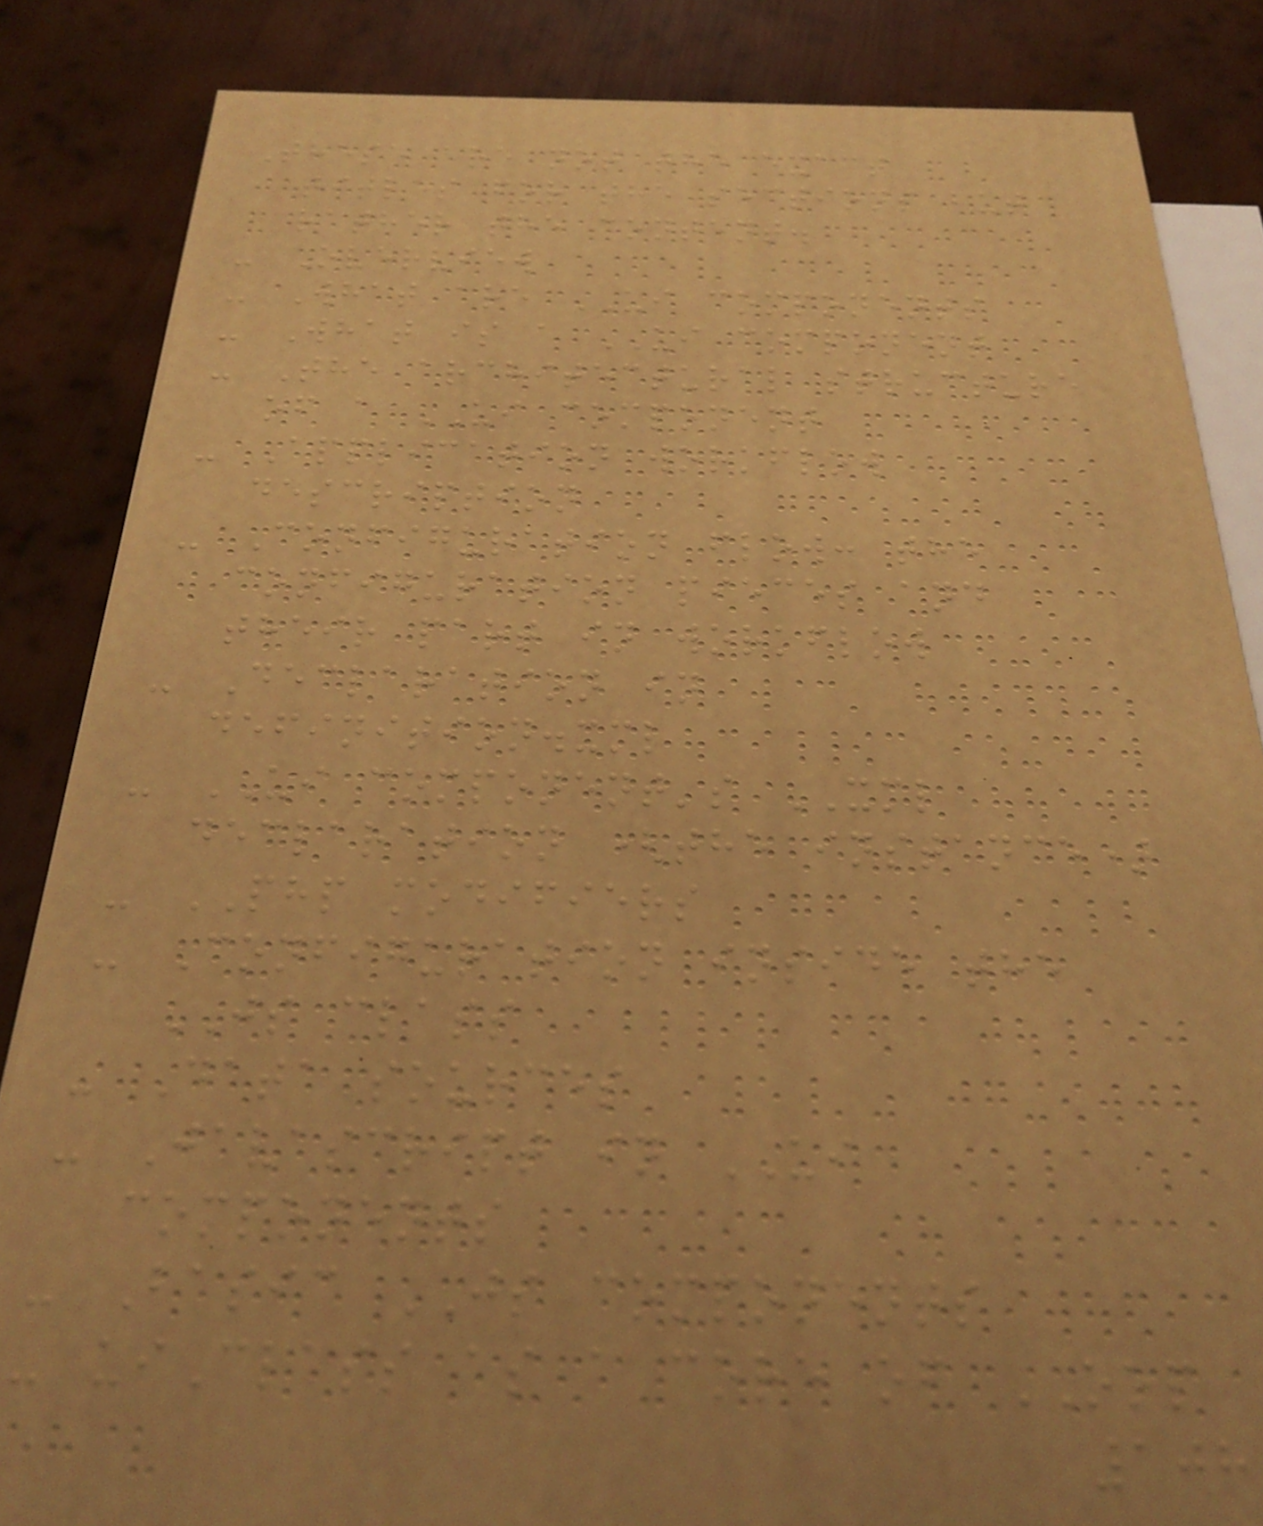These are not the exact
titles for the sections but
rather the content.
- Overview
- What are UI components
- What is a UI component
- The architectural structure
of a UI component
- Application workflow
description
- Configuration flow: the
configuration pieces and
their part in workflow
- Declaration in
definition.xml
- UI component's XML
declaration (the instance)
- PHP modifiers
- Configuration inside the
JS class
- Data sources
- Javascript in UI
components
- Basic JS components
- uiClass as a core of OOP
108
